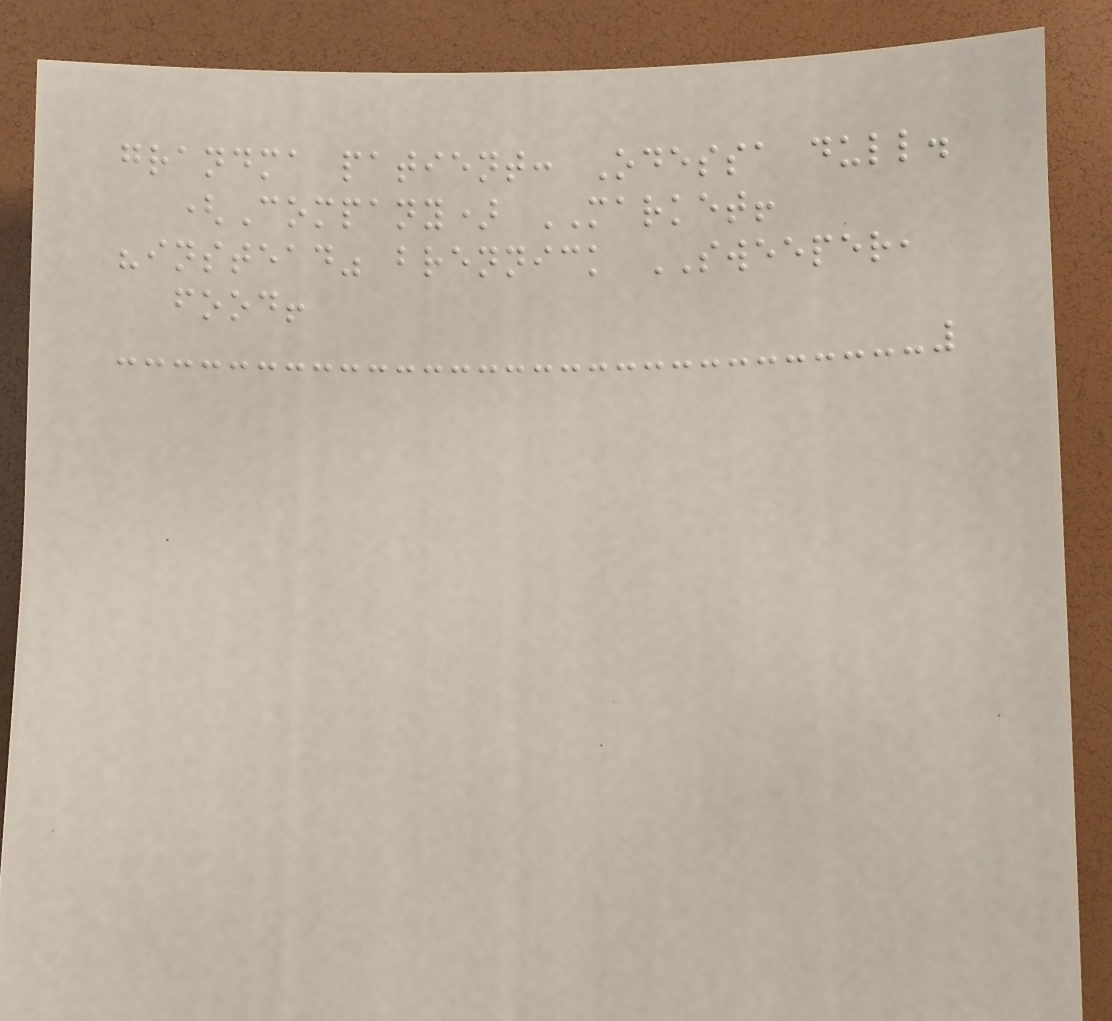grandma patient: Odessa dull.
(Company) MARKET!
"instead" brennick SWEEPER,
food!
